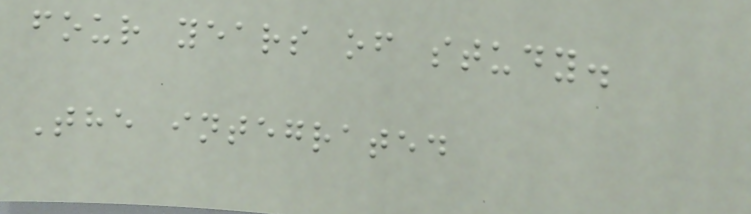four years of study.
The integrated
